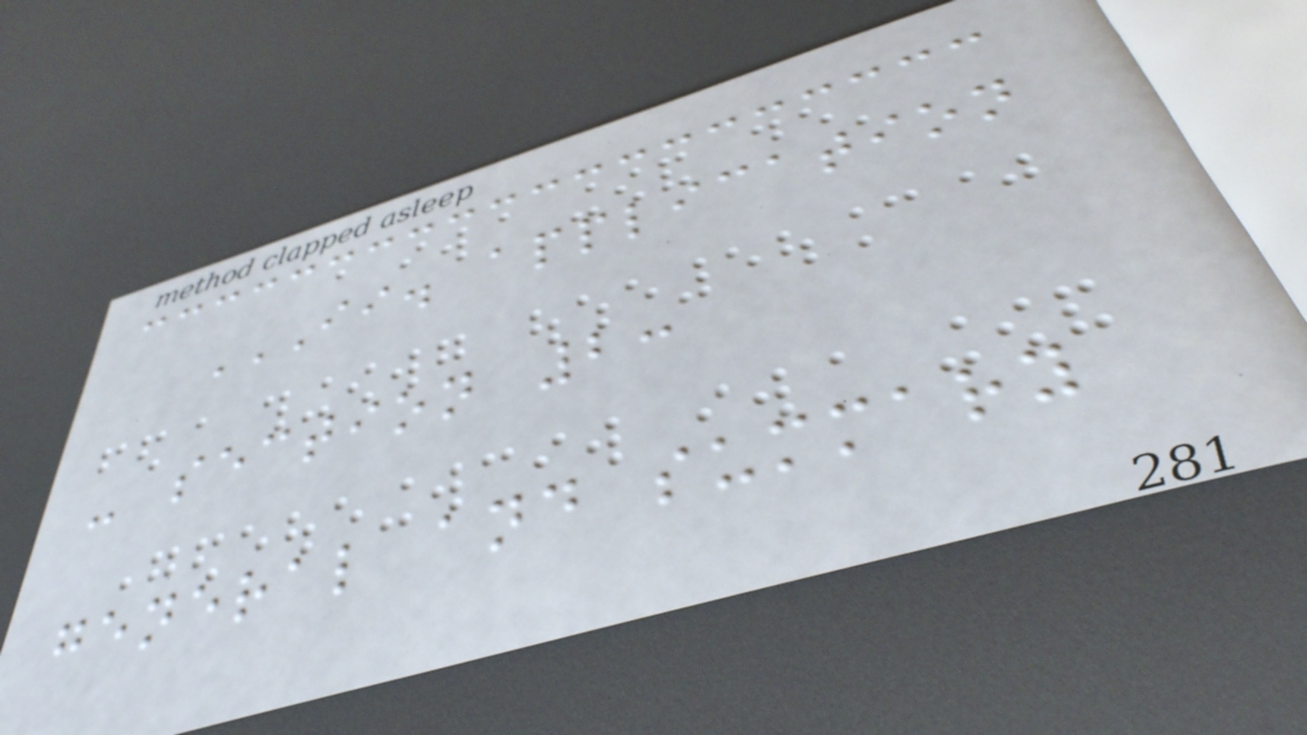II. APPLICATION
- SECTION 2:
GENERAL AND SUMMARY
